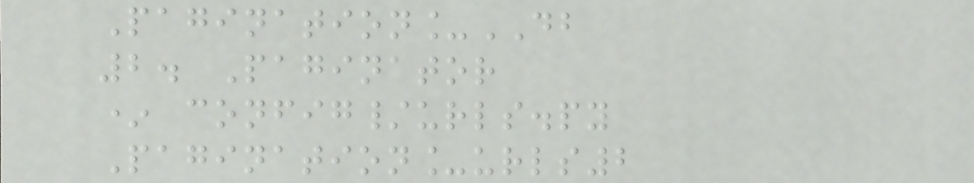Pagination_DB
2. Paginator
* config/urls.py
Pagination_urls2
